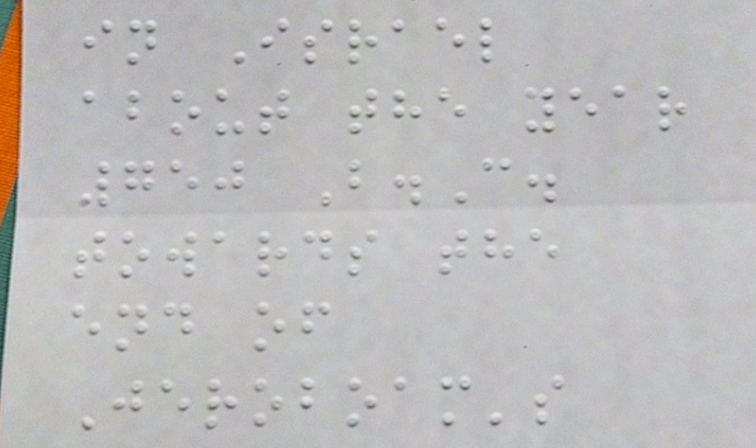in Israel
about the year
750 B.C.
towards the
end of
Jeroboam's
